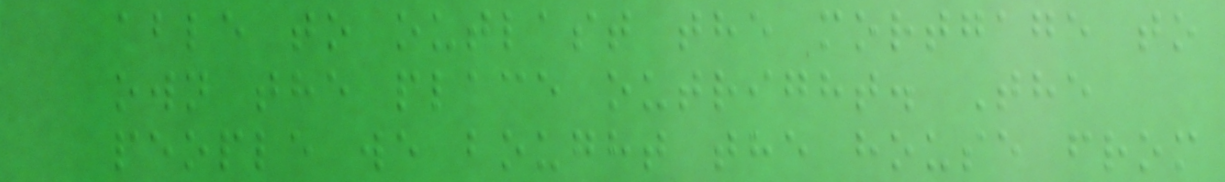able to outlast the mortgage to
own the place outright. The
people we bought the house from
